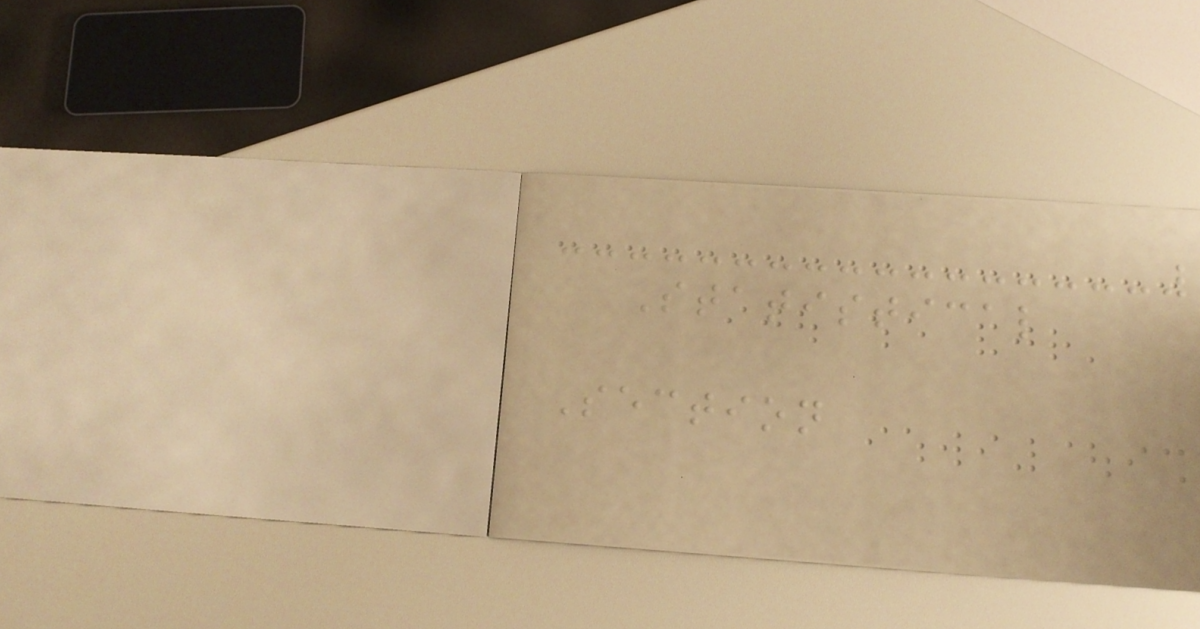Statistical
Section
